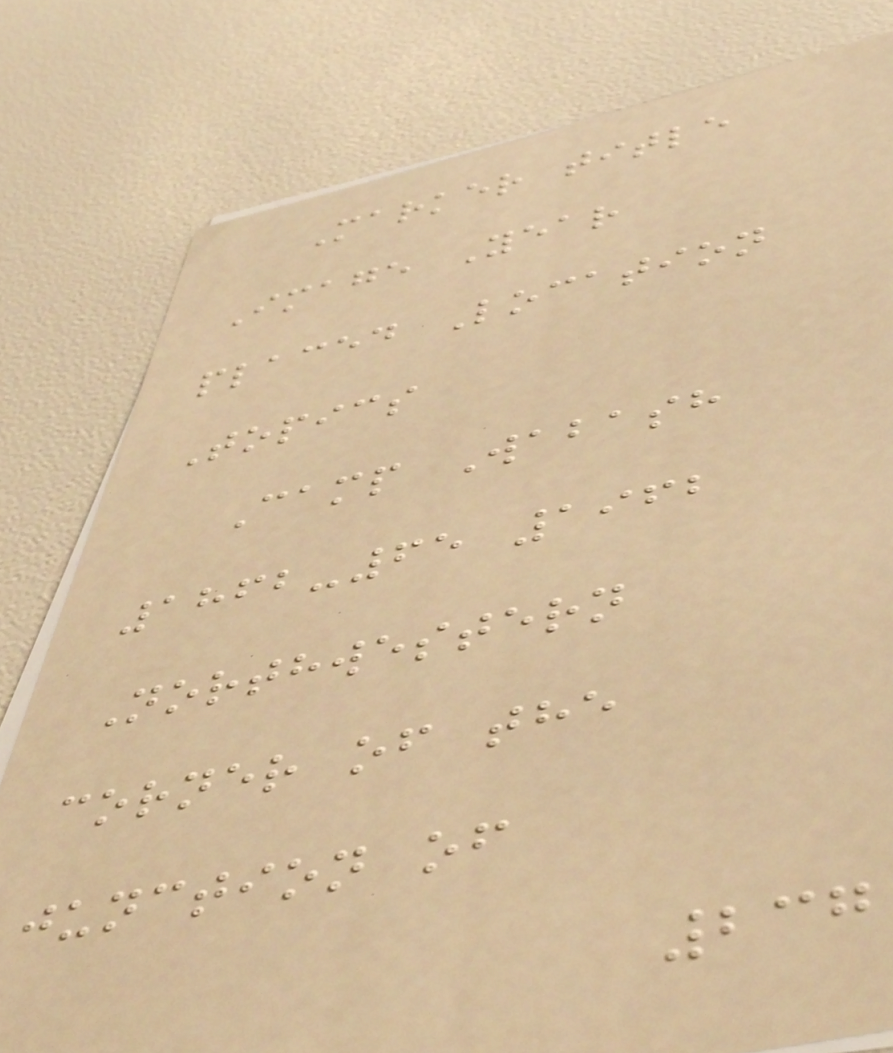Marker title
Image Year
placed Location
Topics
Camp Wabash
1862-65 1962
Northwestern
corner of the
junction of
237
